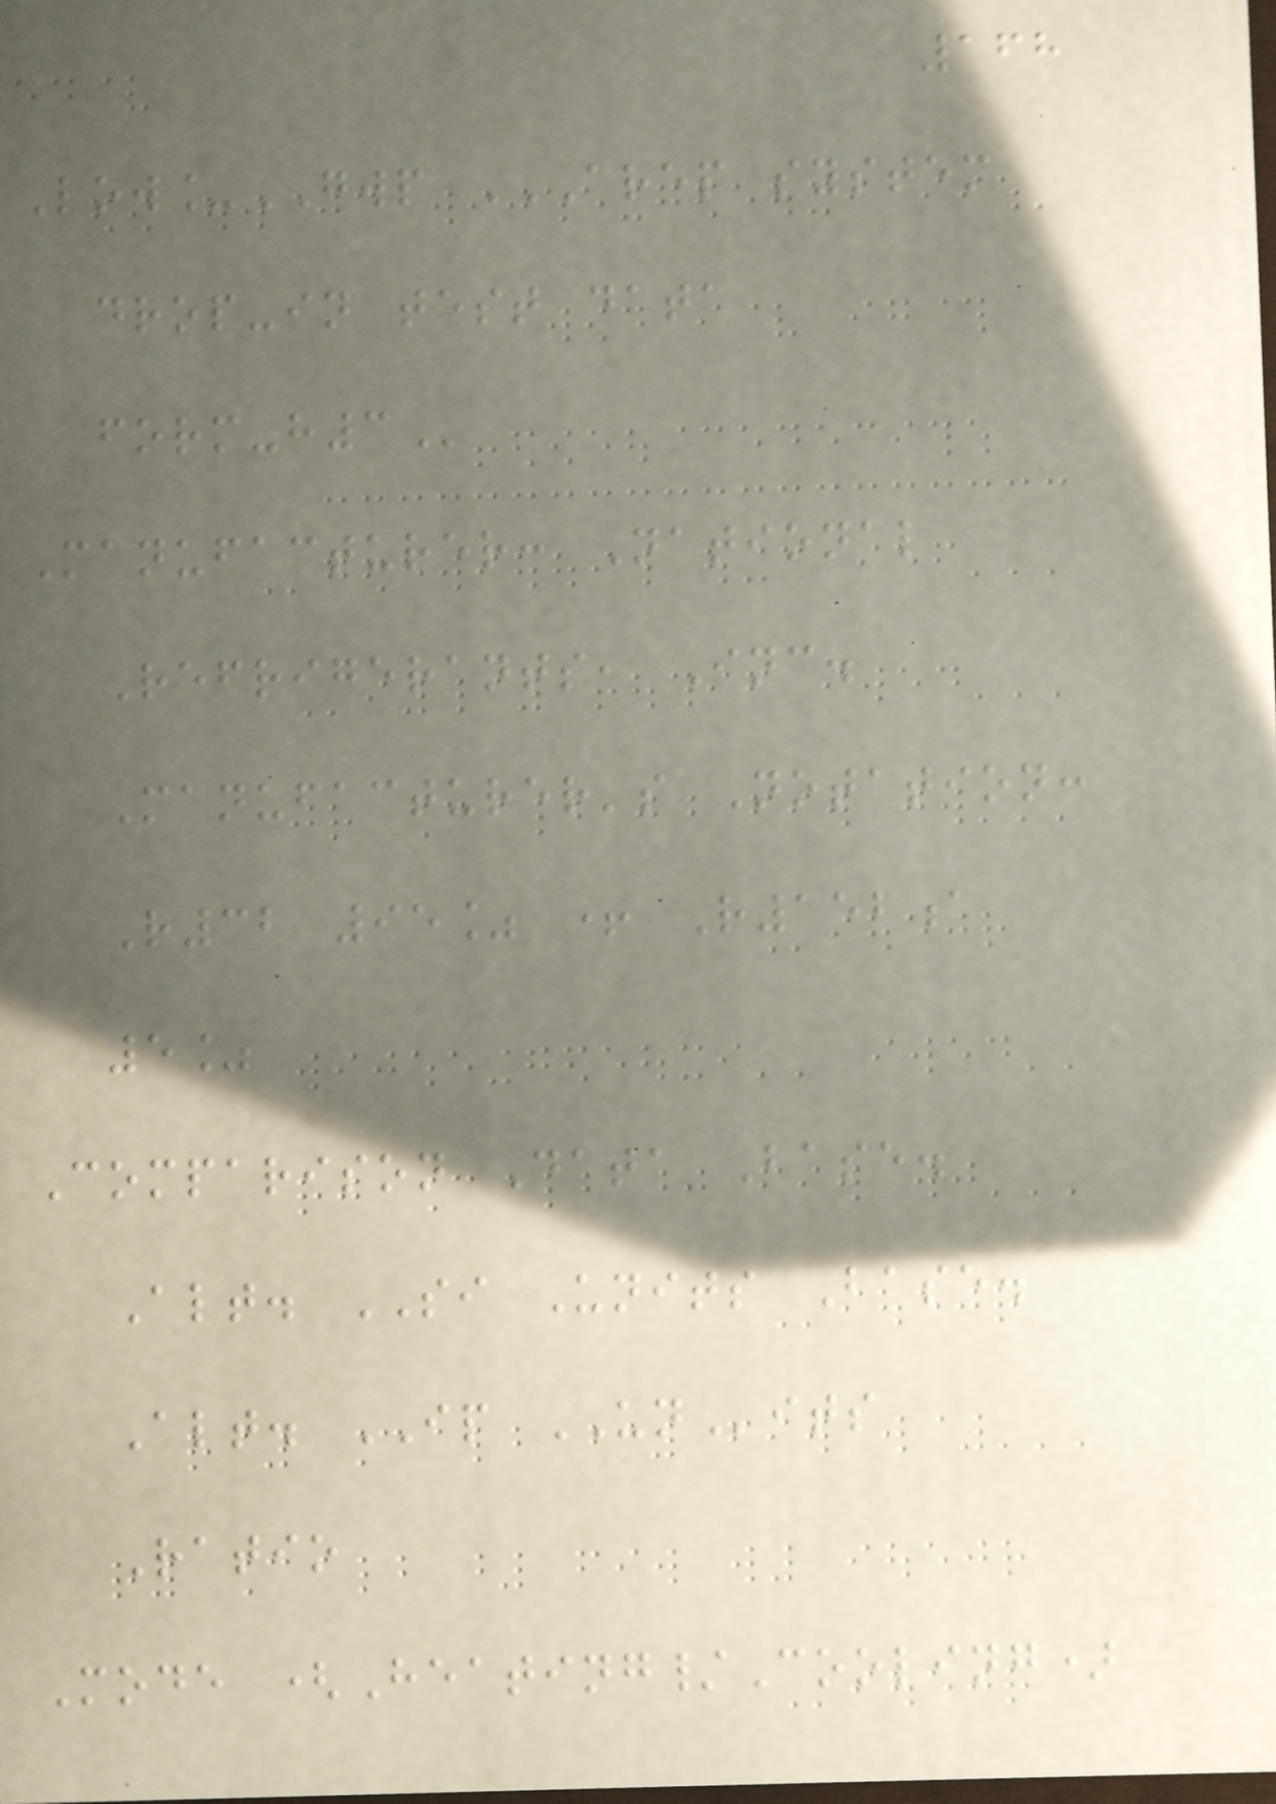168
Low_GWP AREP SYSTEM
DROP-IN TEST DATA
FORM-H3
Manufacturer: National
Refrigerants, Inc.
Manufacturer's Notation:
R32 95% + R152a
5%
Comparison Data Base.
Alt. SI Units Base.
Alt. IP UNits
Ratio
Mode (Heating/Cooling)
